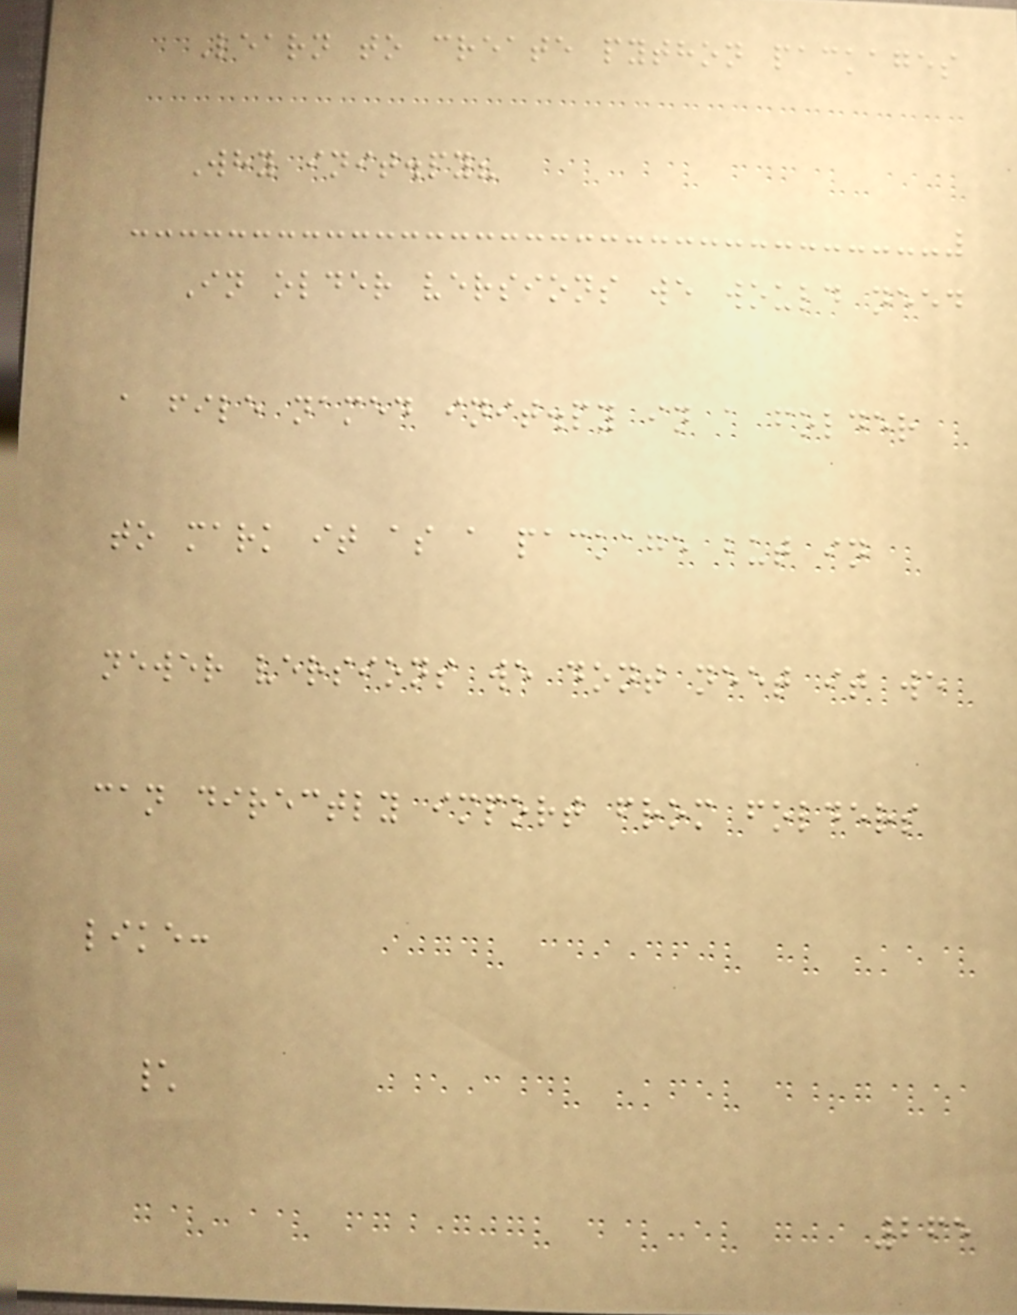Learn to create python packages
Why init.py?
In older versions we would need
a file named init.py in a folder
to mark it as a package but in
newer versions we dont neet it we
can directly import from folders
like:
\
265
